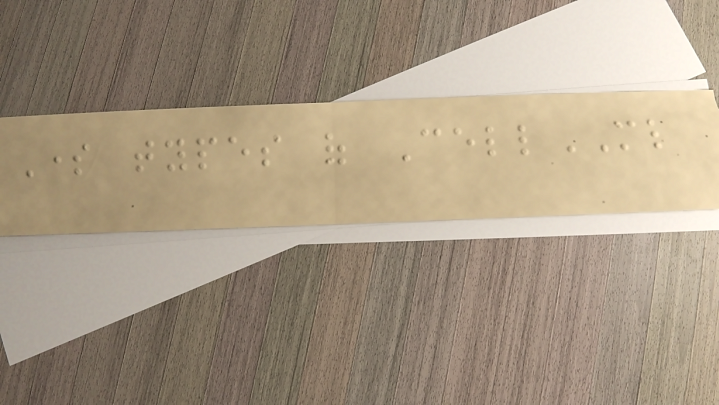Some types of CellML
